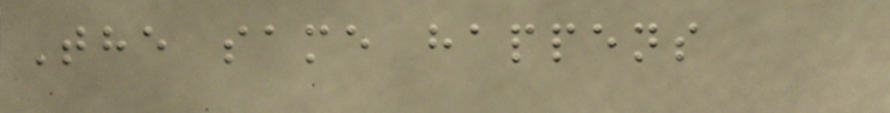The same happens
